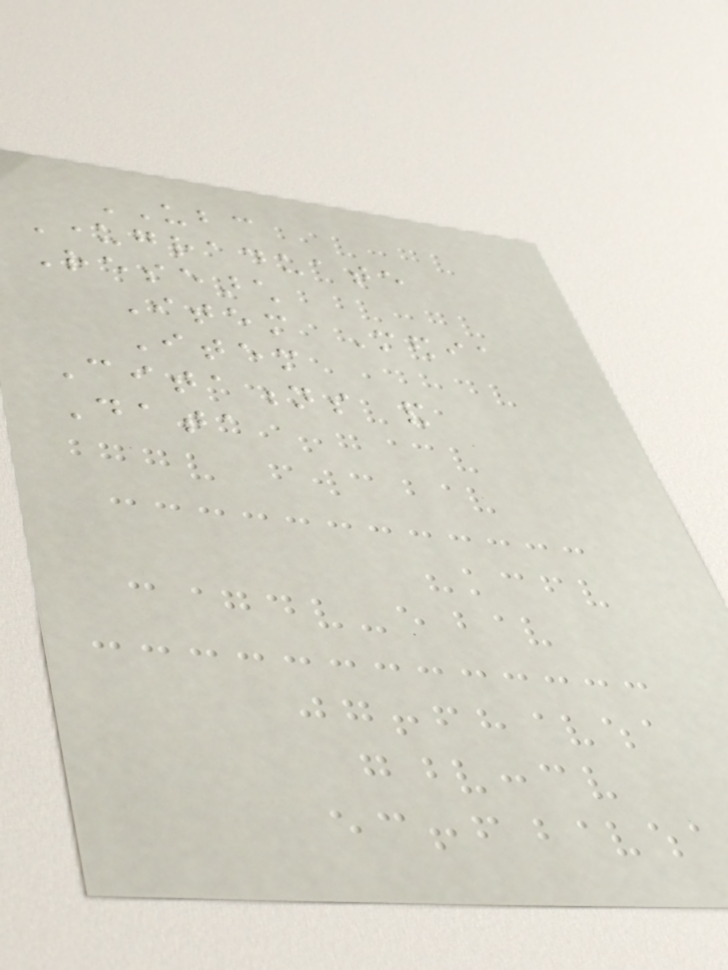UBC
Undergraduate
Research
Item Media
Item
Citations and
Data
